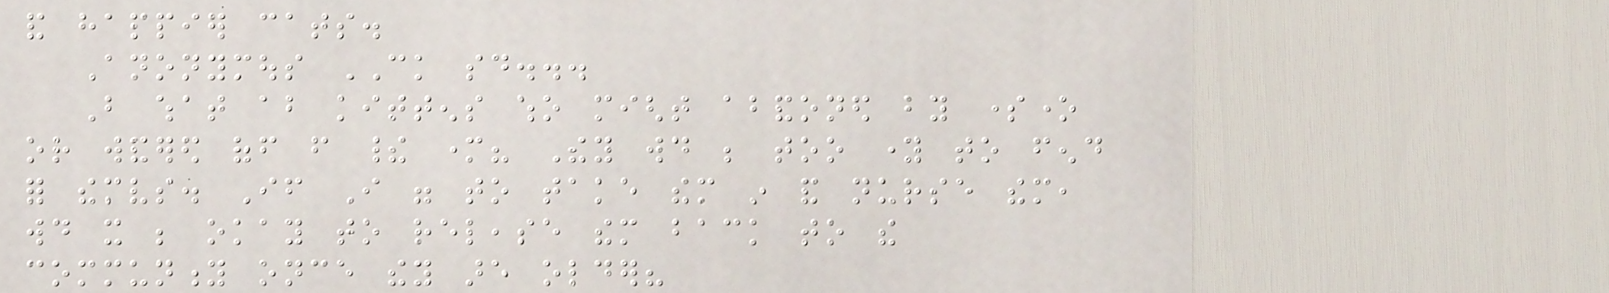and happier cats.
Anonymous CK said...
But what about kittens who might abandoned by someone
or wandered off from their mother? They would be too young to fend
for themselves. If I were to take them in and nurse them,
would it be okay to release them back to the
community once they are older?
